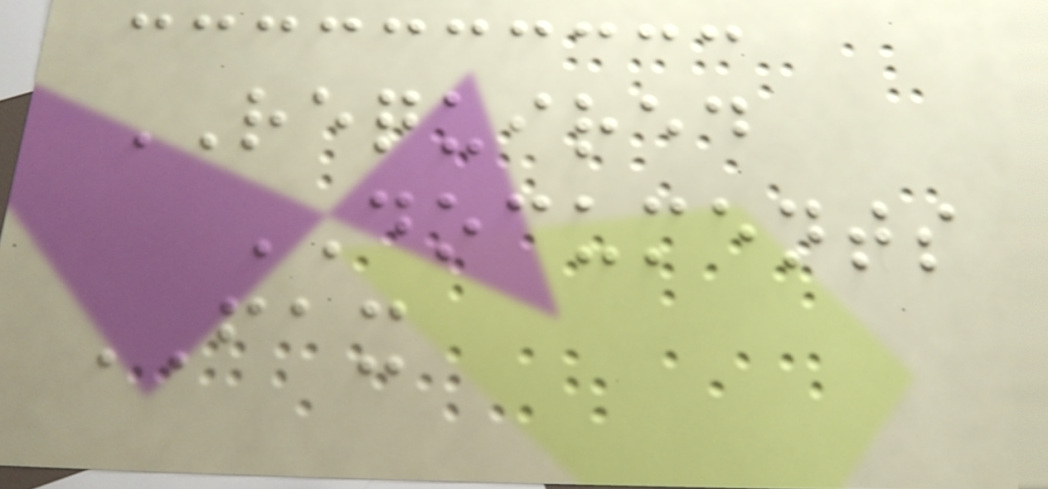REQUIRED
DOCUMENTS
FAX
